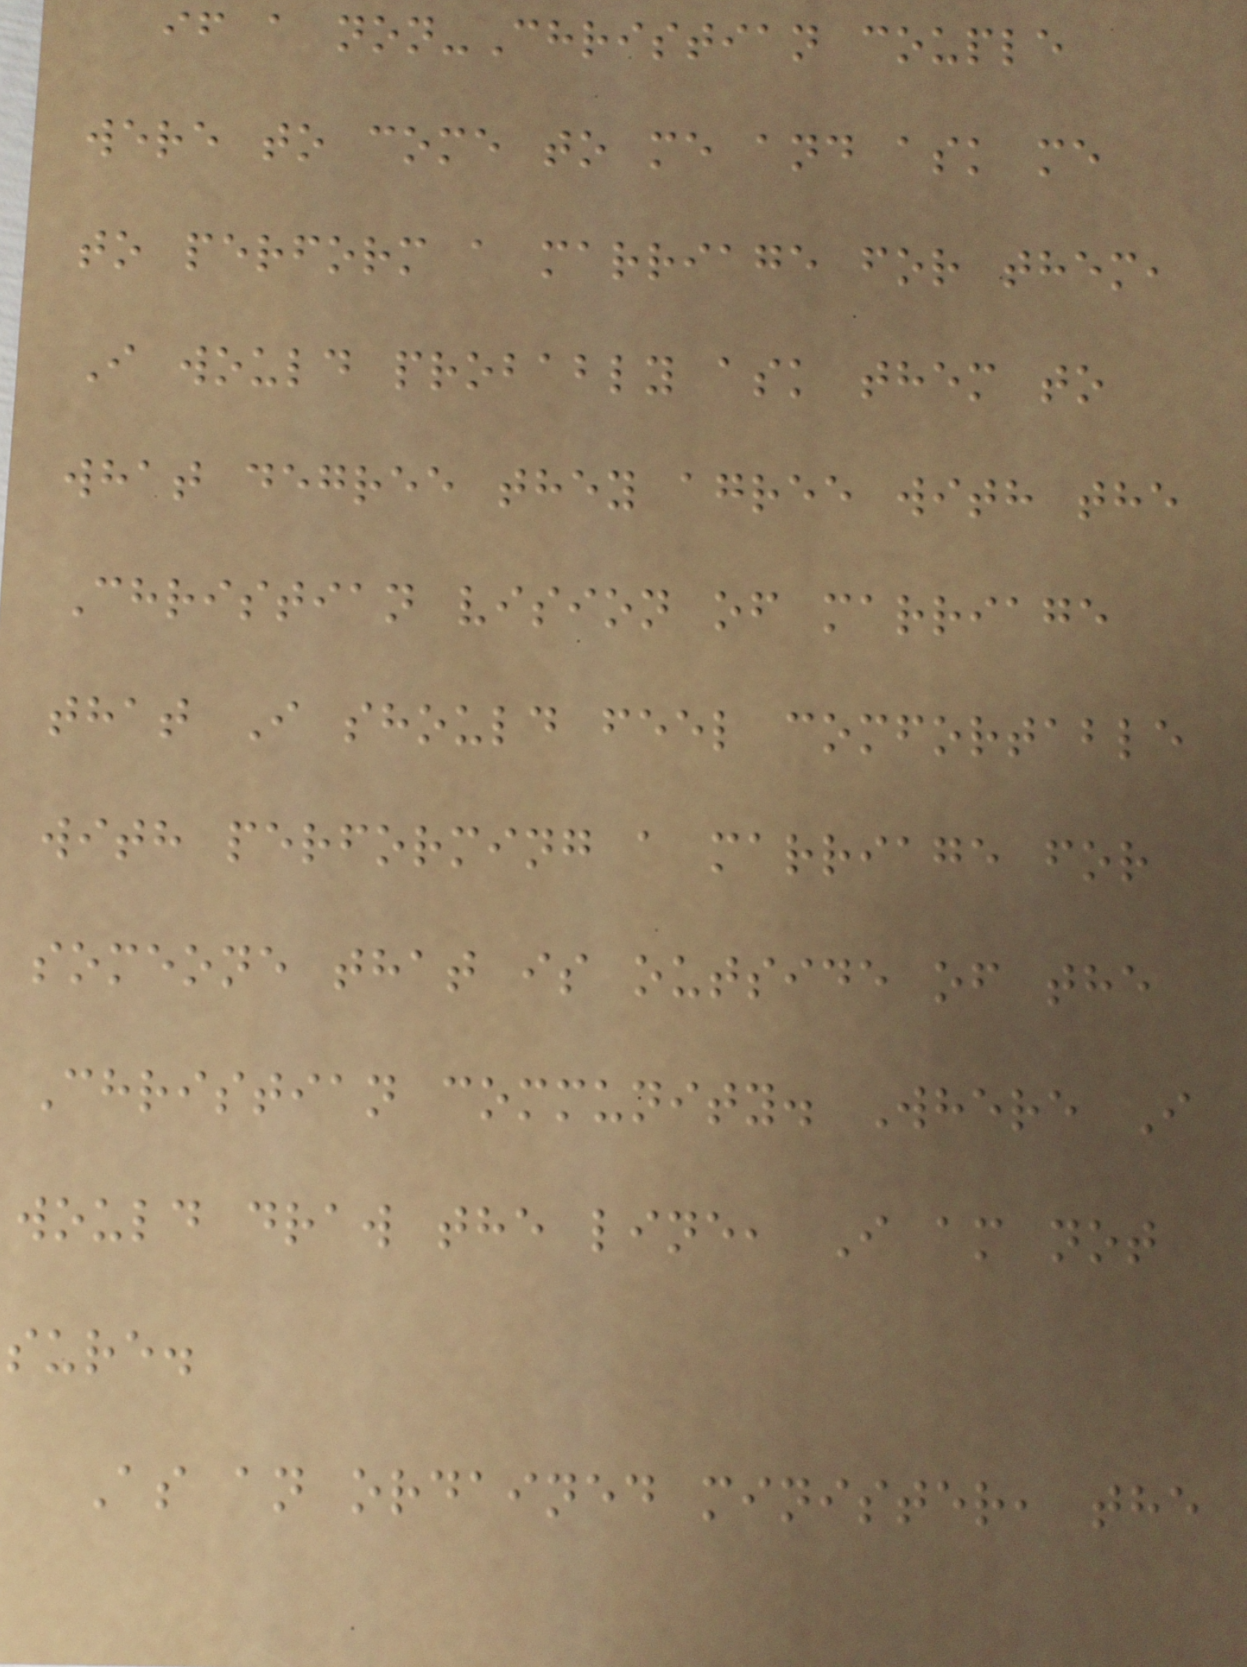if a non-Christian couple
were to come to me and ask me
to perform a marriage for them,
I would probably ask them to
what degree they agree with the
Christian vision of marriage
that I should feel comfortable
with performing a marriage for
someone that is outside of the
Christian community. Where I
would draw the line, I am not
sure.
As an ordained minister, the
